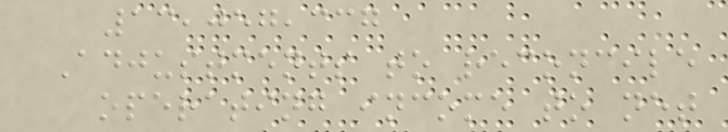13,057,337
Adjustments to reconcile
operating income to net
